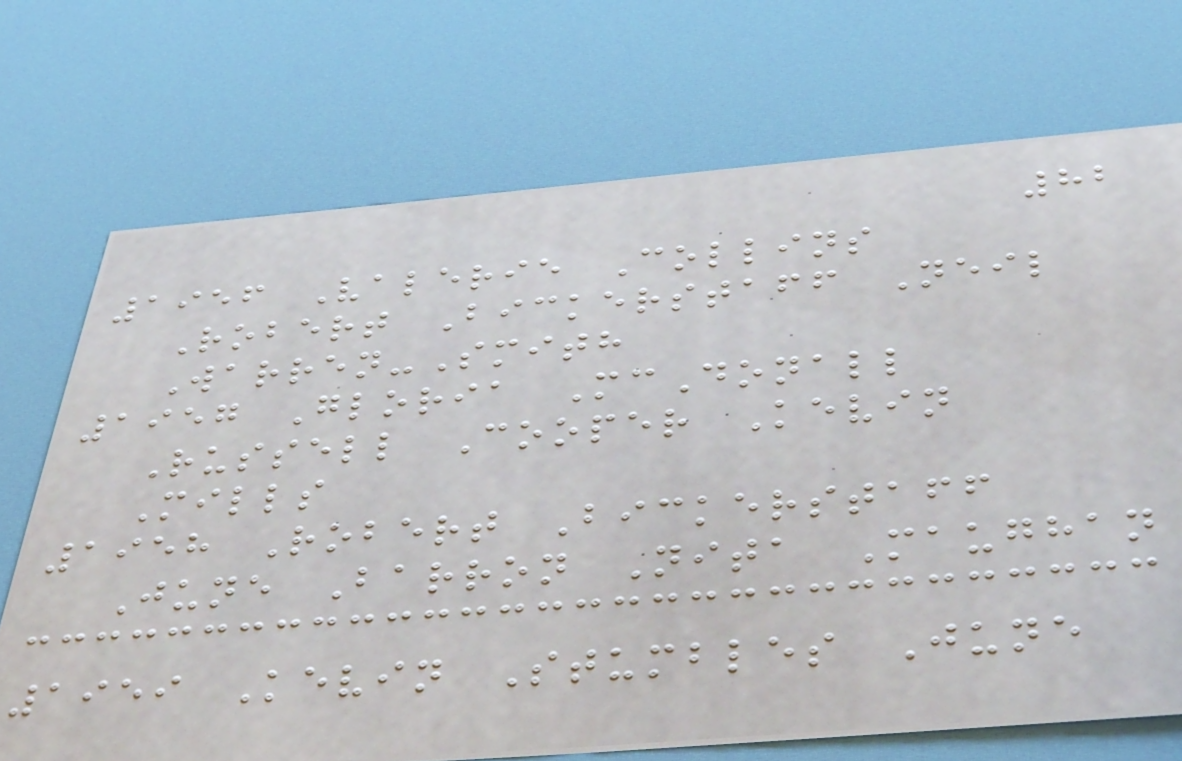82
1956 Valerie Collins
Robert Bickerstaff Neil
Warren-Smith
1957 Gloria McDonall
Russell Cooper Kevin
Mills
1958 Robert Bickerstaff
June Barron Nita Maughan
1959 Kevin Stumbles June
